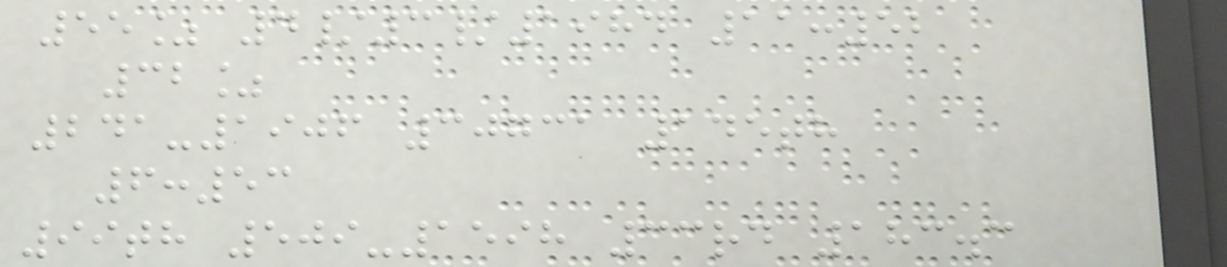55% 4/3/1984 11:52
32%
241-1906 30731 145th
6:53
99th 509-1598 33rd 183.3
